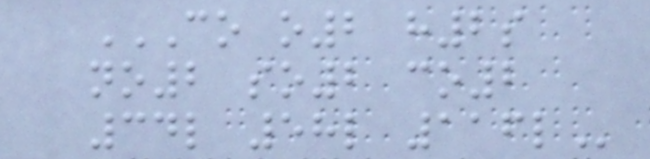CO O2 H2S
NO2 SO2 CO2
34L 58L 116L
